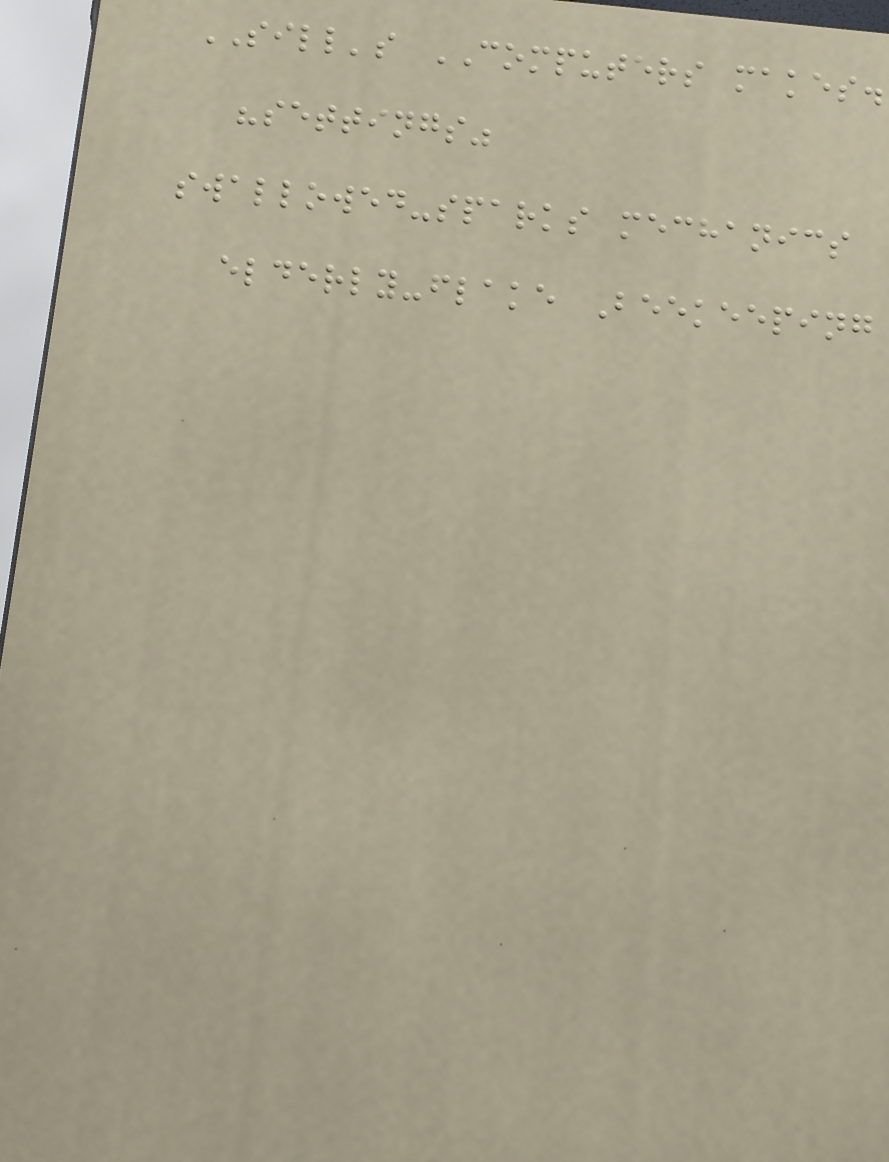SILL's COMPUTERS makes.
"settings"
swallowed-sparks mechanics
elderly-flake Beekeeping
